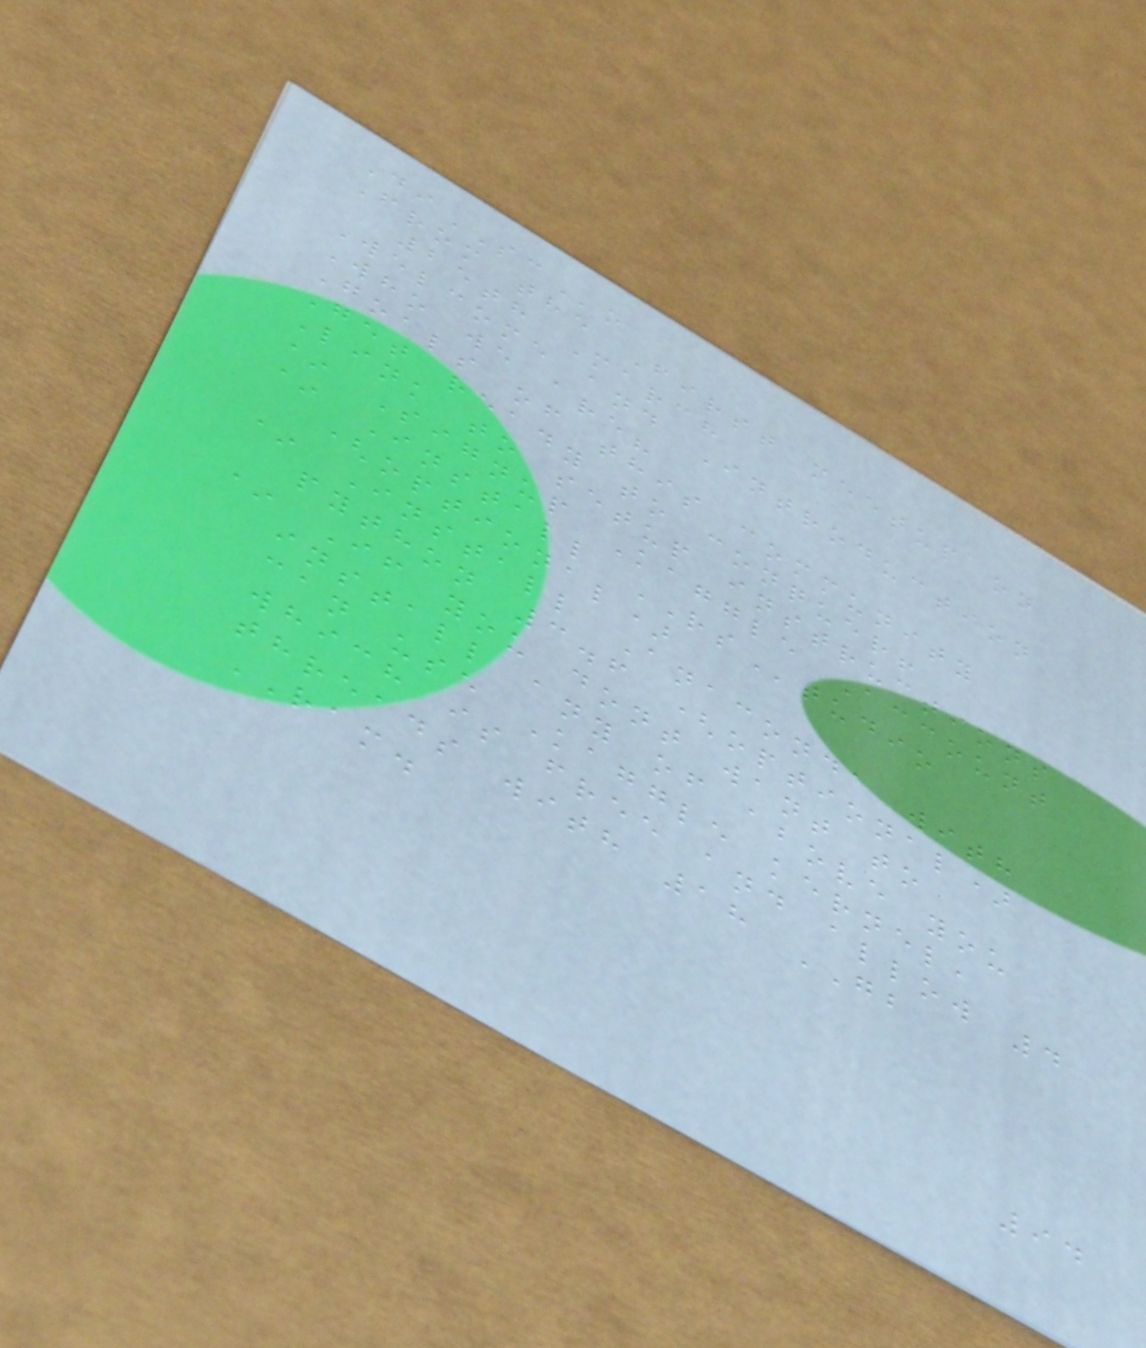DiSCo
From the First meetup on
25th March
Welcome and Introduction
Who we are?
Goals of this community
Get ready to conquer!
Link to setup instructions
* Signup Kaggle Account
* Install RStudio
(optional)
* Install Anaconda with
python 3.6 (optional)
* If you dont want to
install any of above you
can use Kaggle kernel,
which is free and allow 4
threads with 18 GB
RAM.
94
